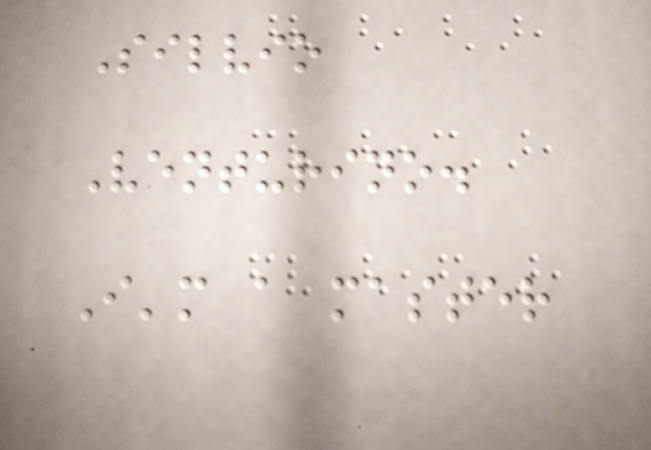Silvio
Venturino.
I'm a master
